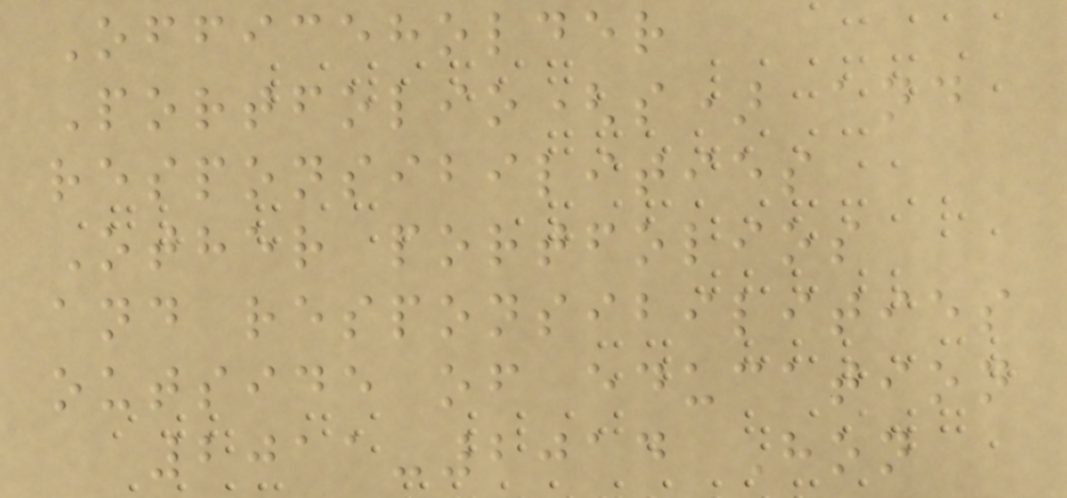Officeholder
Portfolio(s) and
responsibilities
Other portfolios
and responsibilities
outside of education
2011-2014 Hon
